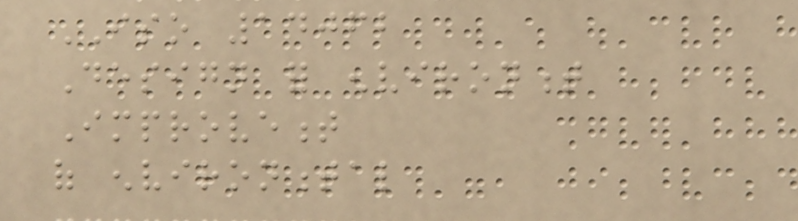ISO 14062
Design for environment
Improvement
of environmental
